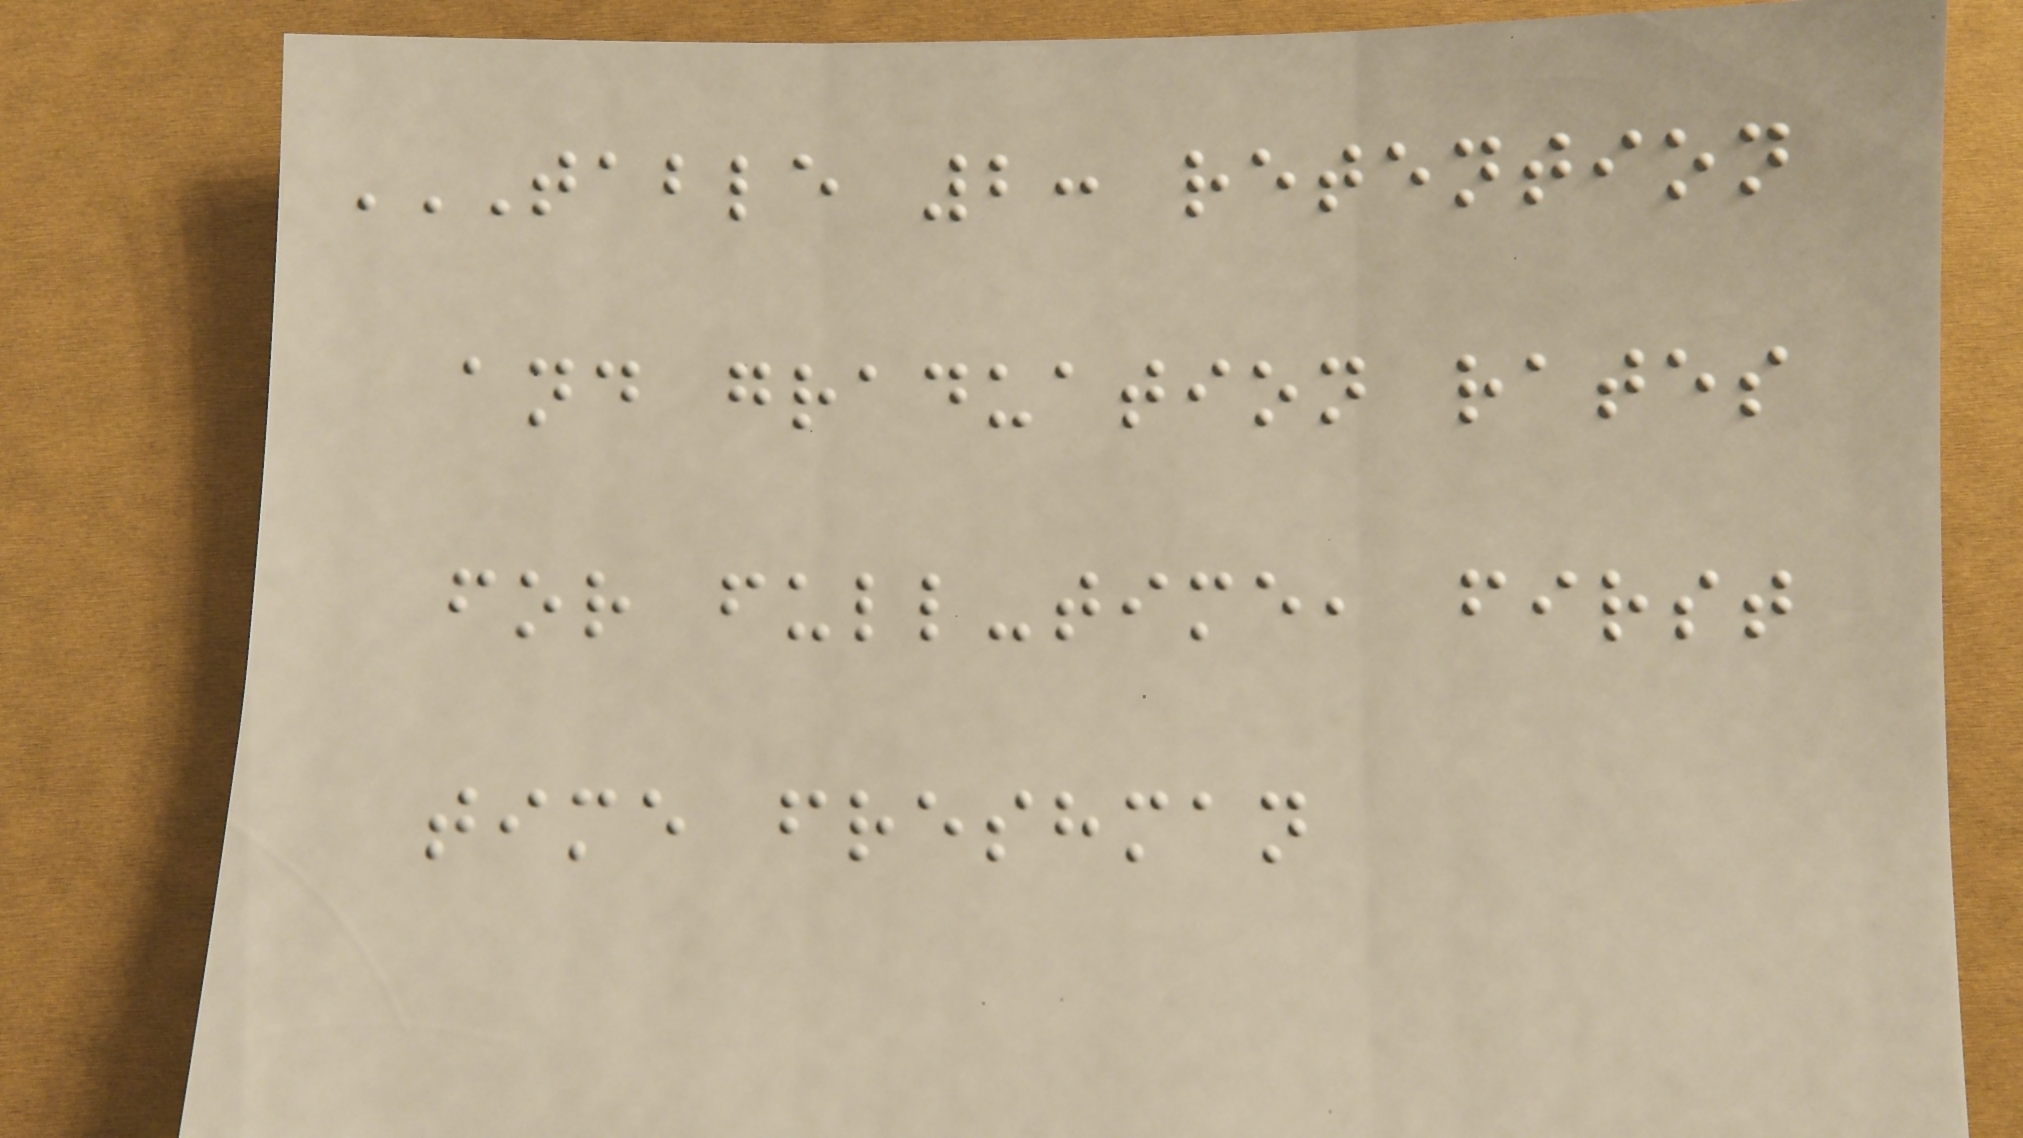TABLE 2: RETENTION
AND GRADUATION RATES
FOR FULL-TIME, FIRST
TIME FRESHMAN
